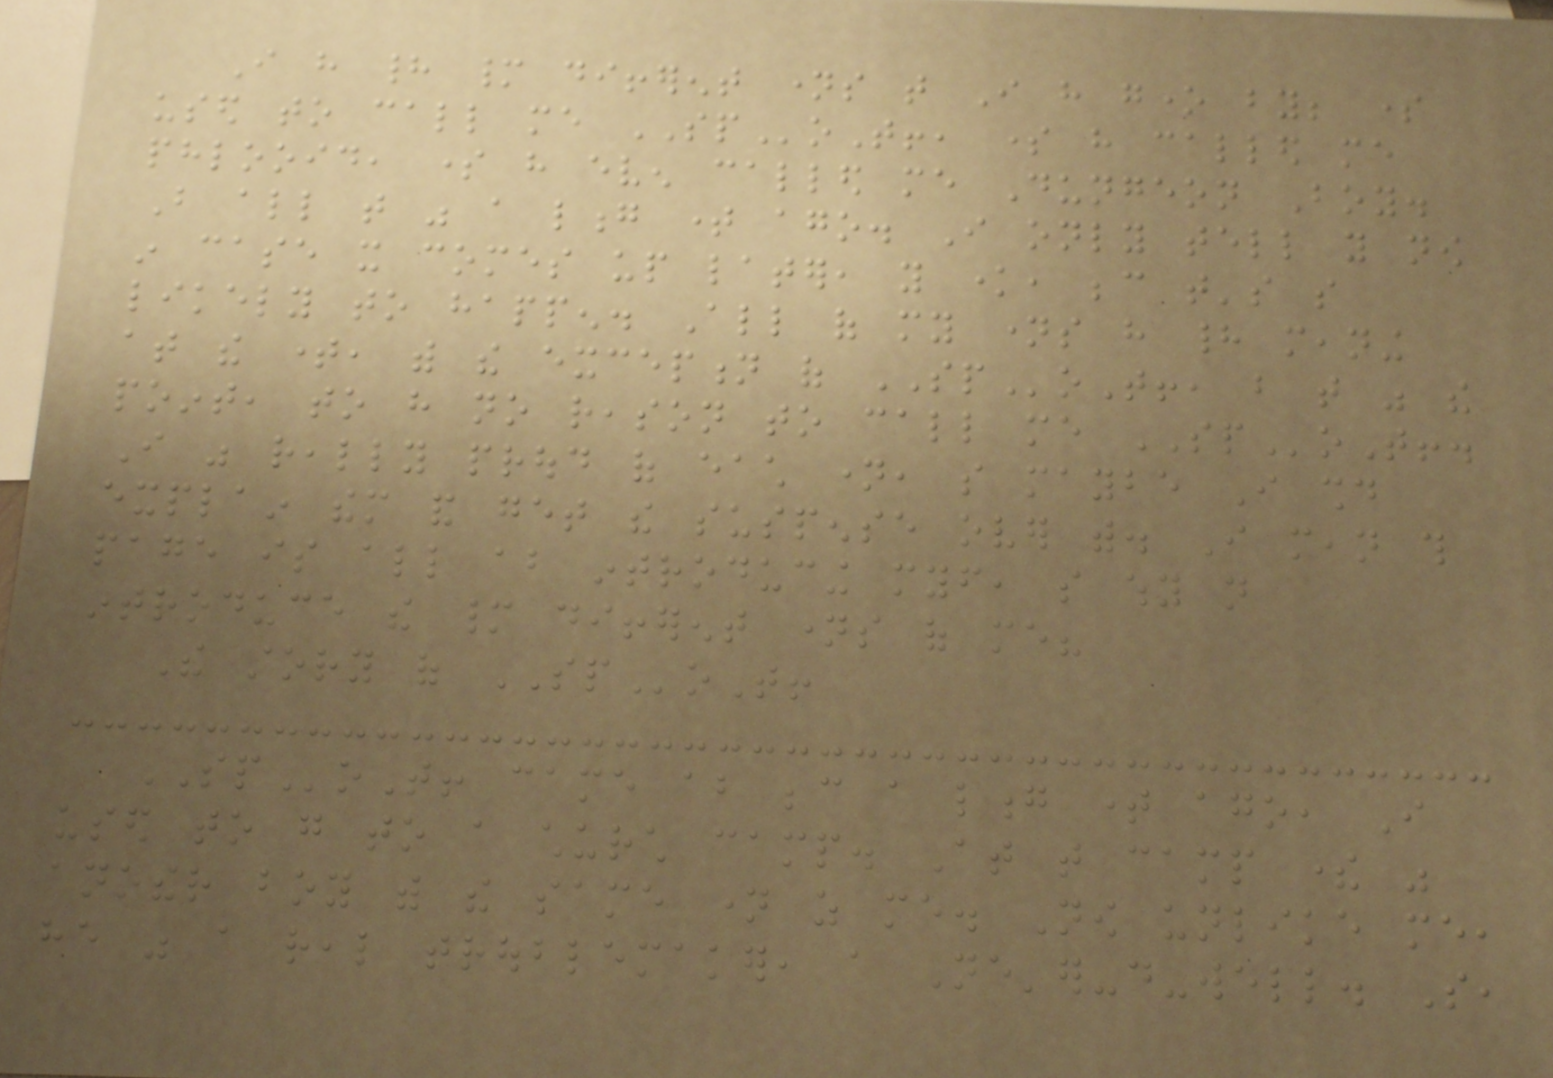I have had many different names that I have gone by; some
used to call me SPoT!, some have called me
phlooid, some have even called me Dungeon Boy.
But all that was a long time ago. I only tell you now
in case it comes up later, you know, because that's so
likely to happen. All of my names have had meaning
at the time, with the exception of SPoT!, but that was the
point, to have no reason to call me SPoT!.
I was really proud of each name, so maybe I should
explain them and get the suspense over with. I mean this
page is all about introducing myself, so why not
introduce the many different names of me?
The story of SPoT!
SPoT! came about because a long time ago, I
used to go to a church camp. At that camp there was
another boy with the same name as me. Now unlike me,
he was a real troublemaker, a Ne'er-do-well. So,
